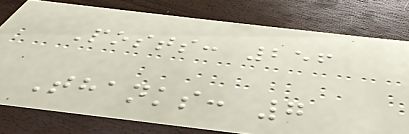Posts: 256
Thanks: 7
